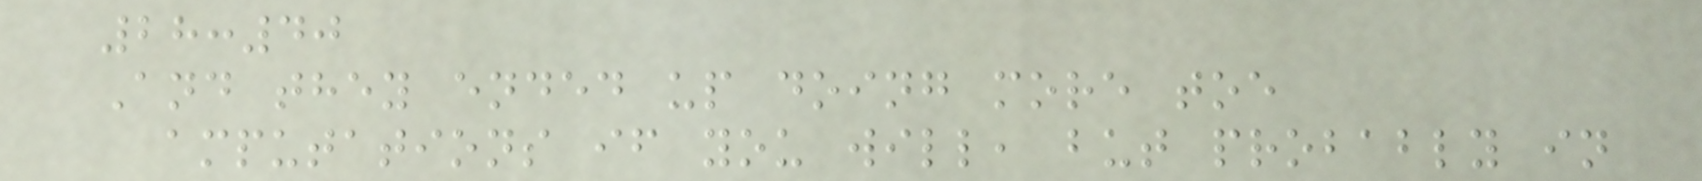28:40
And they ended up doing more toe
amputations if you will, but probably in
